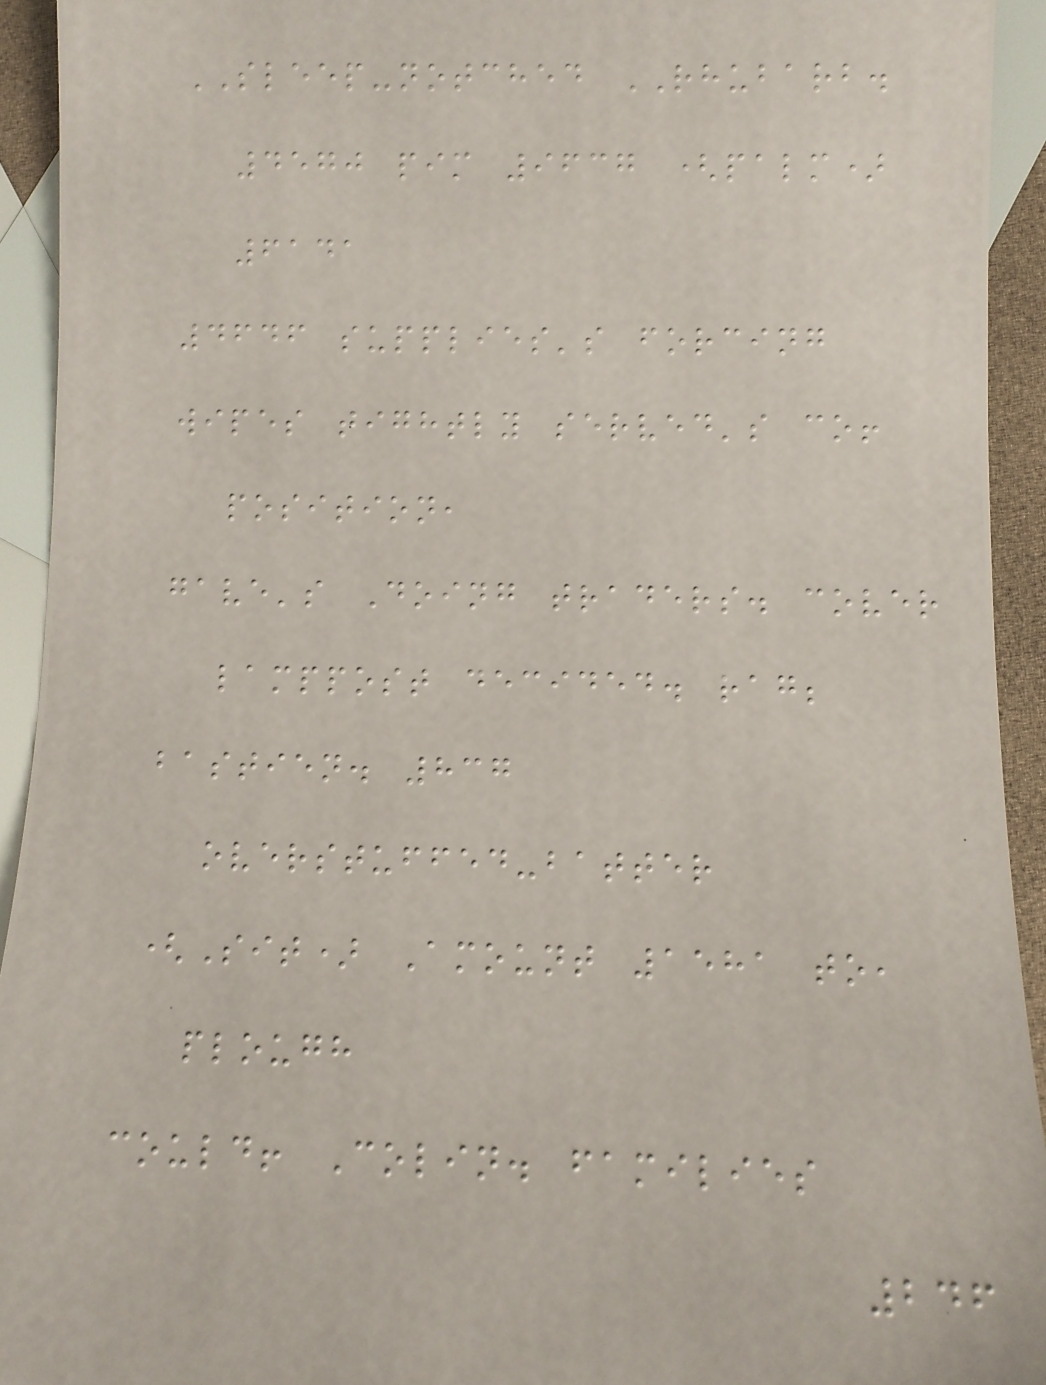SLEEP-notched RHUBARB.
4570 pim 9637 (palm)
6141
4646 supplies's forcing
wipes tightly served's co!
position,
gave's Doing traders. cover
lamppost decided. rag;
bastien. 837
overstuffed-batter
(Sit) Amount 1581 to,
plough
could! Colin. families
246
